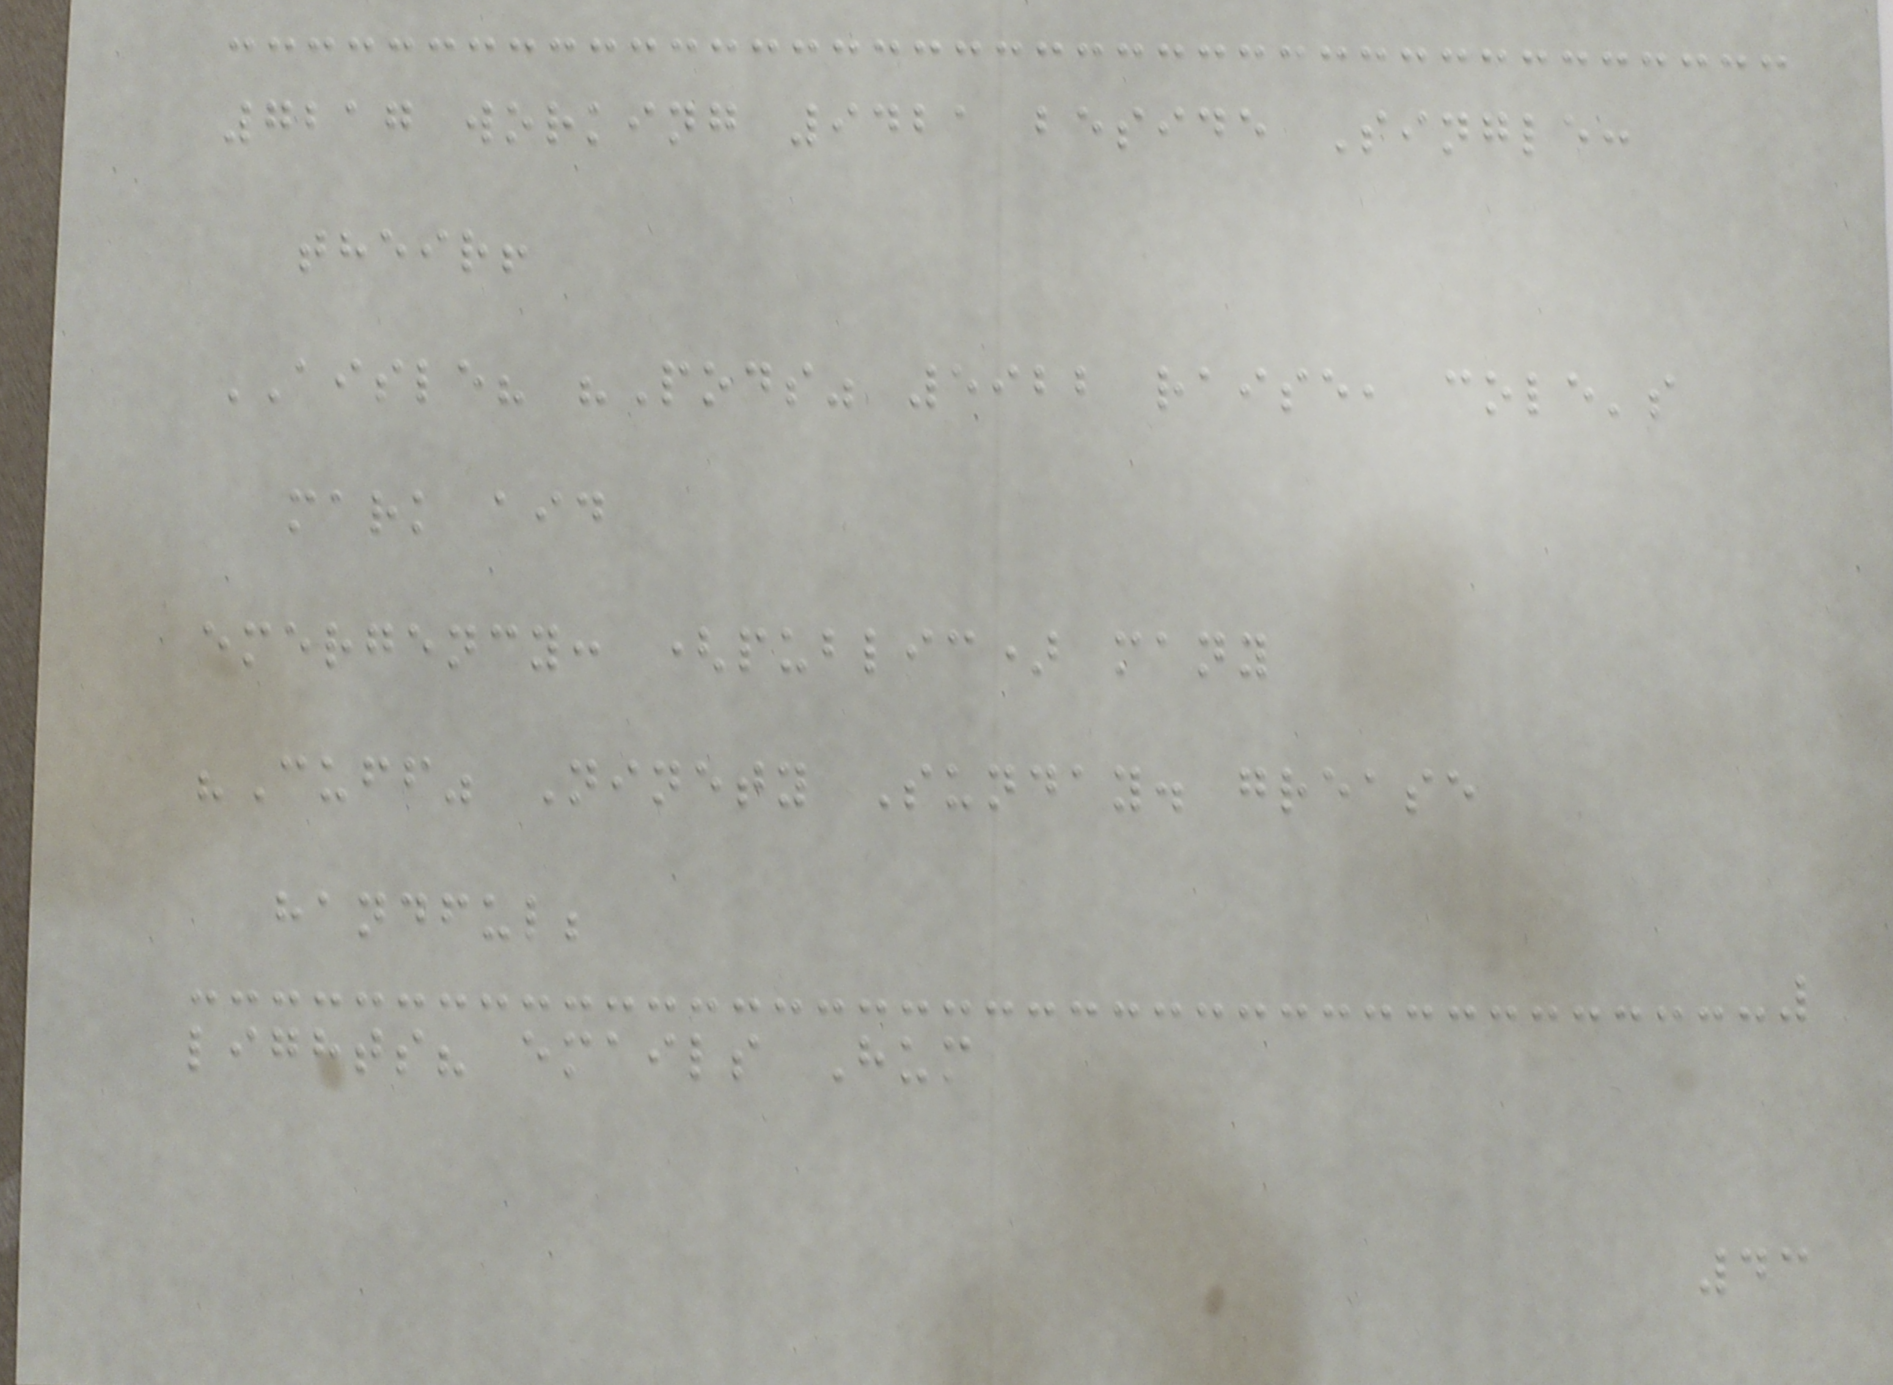7217 working 9421 beside Single:
their!
AISLE? "Pods" 5922 raise, cole's
mark aid
emergency: (public) many
"Cuff" Ninety Sunday. grease
handful;
lights? emails Hum
43
